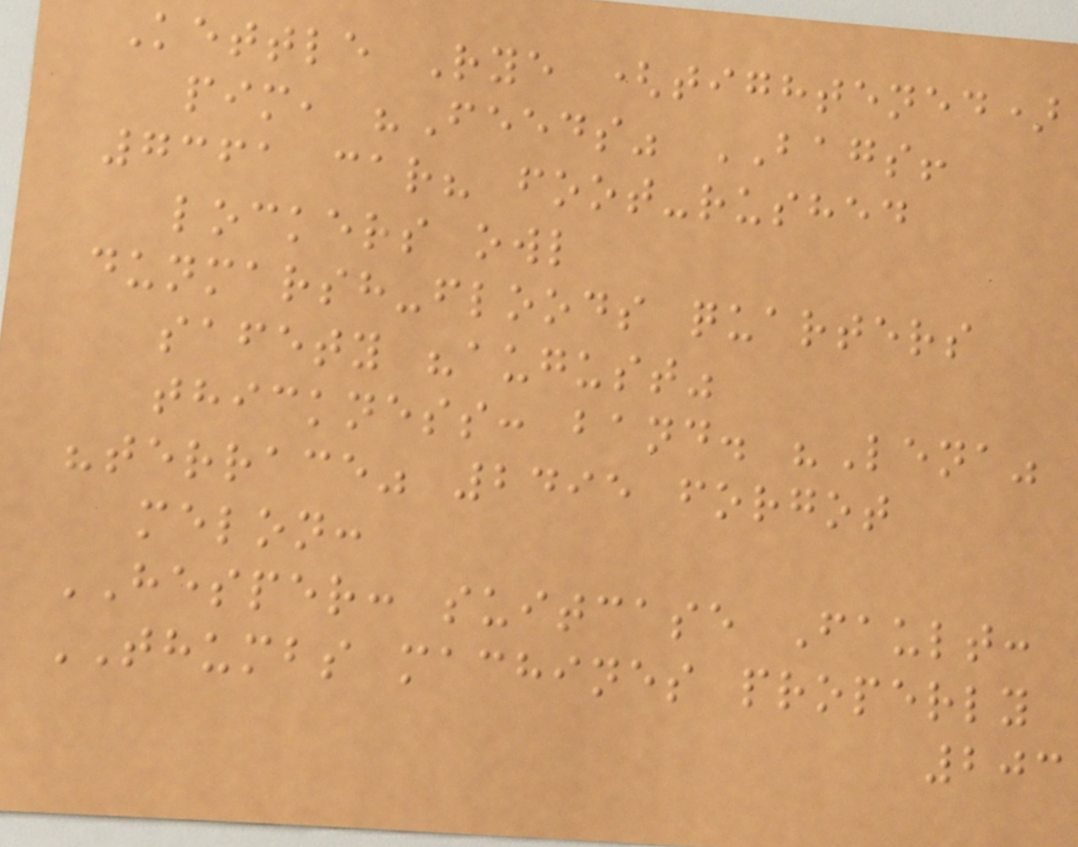Kettle Rye (tightened)
pim, "Feeds" BAGS!
7361 car? foot-rushed
lockers owl
dunmarsh-floods quarters
safety "august"
thickness: band. "Lena"
"terrace" 2495 forgot
melon:
HESPER: suitcase Fault:
THUMBS machines properly
203
